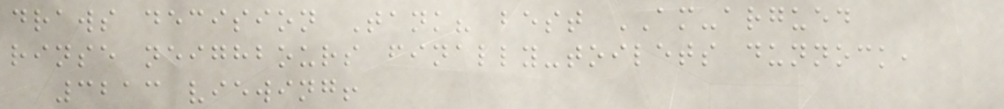draws decision Tank? best AM-argued
rinse neighbours finally-toilets dunnock,
3213 viewing!
